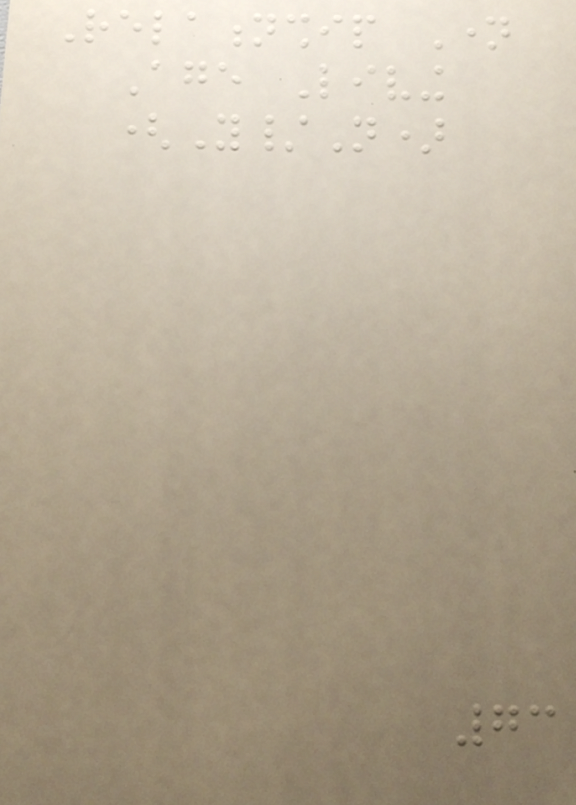Relationship Name
Age Living
(Y/N)
73
